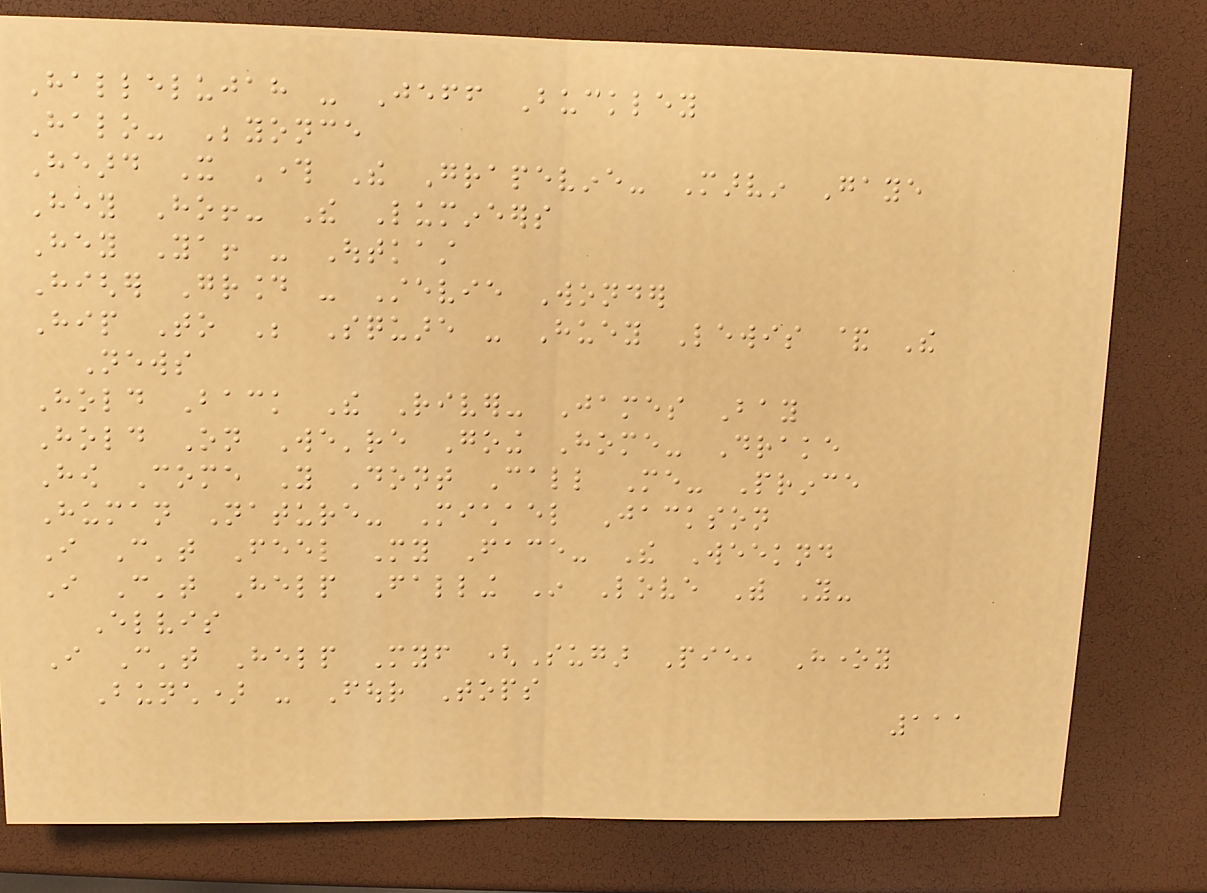Hallelujah - Jeff Buckley
Halo- Beyonce
Heard It Through The Grapevine- Marvin Gaye
Hey Ho!- The Lumineers
Hey Ya! - Outkast
Higher Ground - Stevie Wonder
Hip To Be Square - Huey Lewis & The
News
Hold Back The River- James Bay
Hold On We're Going Home- Drake
How Come You Dont Call Me- Prince
Human Nature- Michael Jackson
I Can't Feel My Face- The Weeknd
I Can't Help Falling In Love With You-
Elvis
I Can't Help Myself (Sugar Pie, Honey
Bunch) - Four Tops
111
